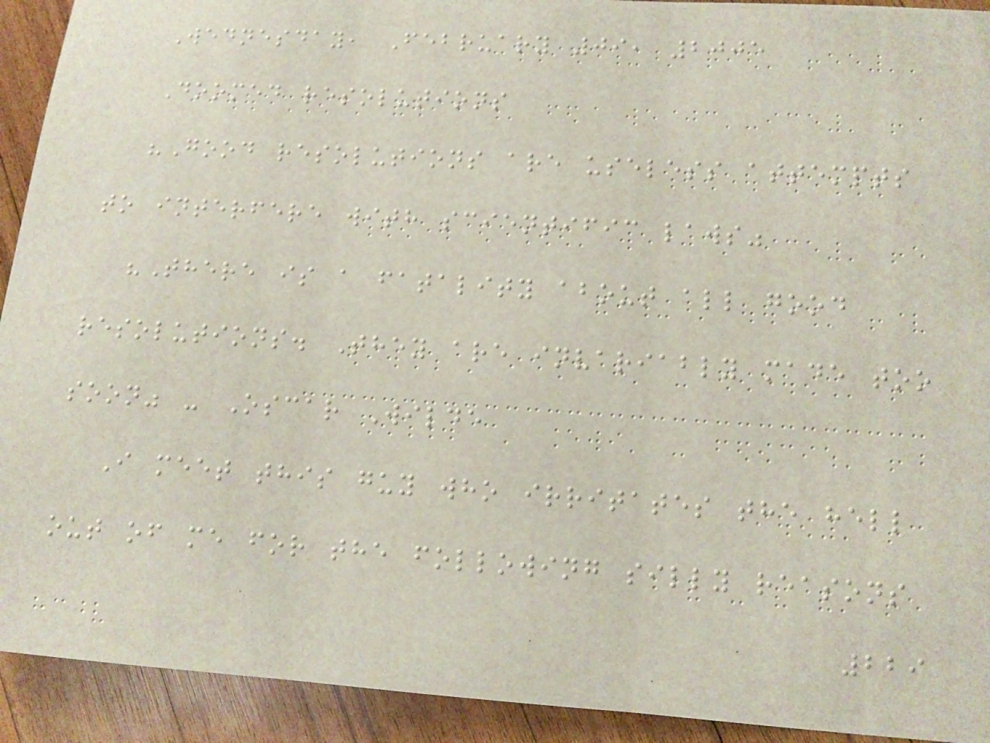Wednesday, February 09, 2005
Doomed resolutions
"Good resolutions are useless attempts
to interfere with scientific laws"
"There is a fatality about all good
resolutions. They are invariably made too
soon" - Oscar Wilde
I meet this guy who irritates the hell
out of me for the following silly reasons
229
